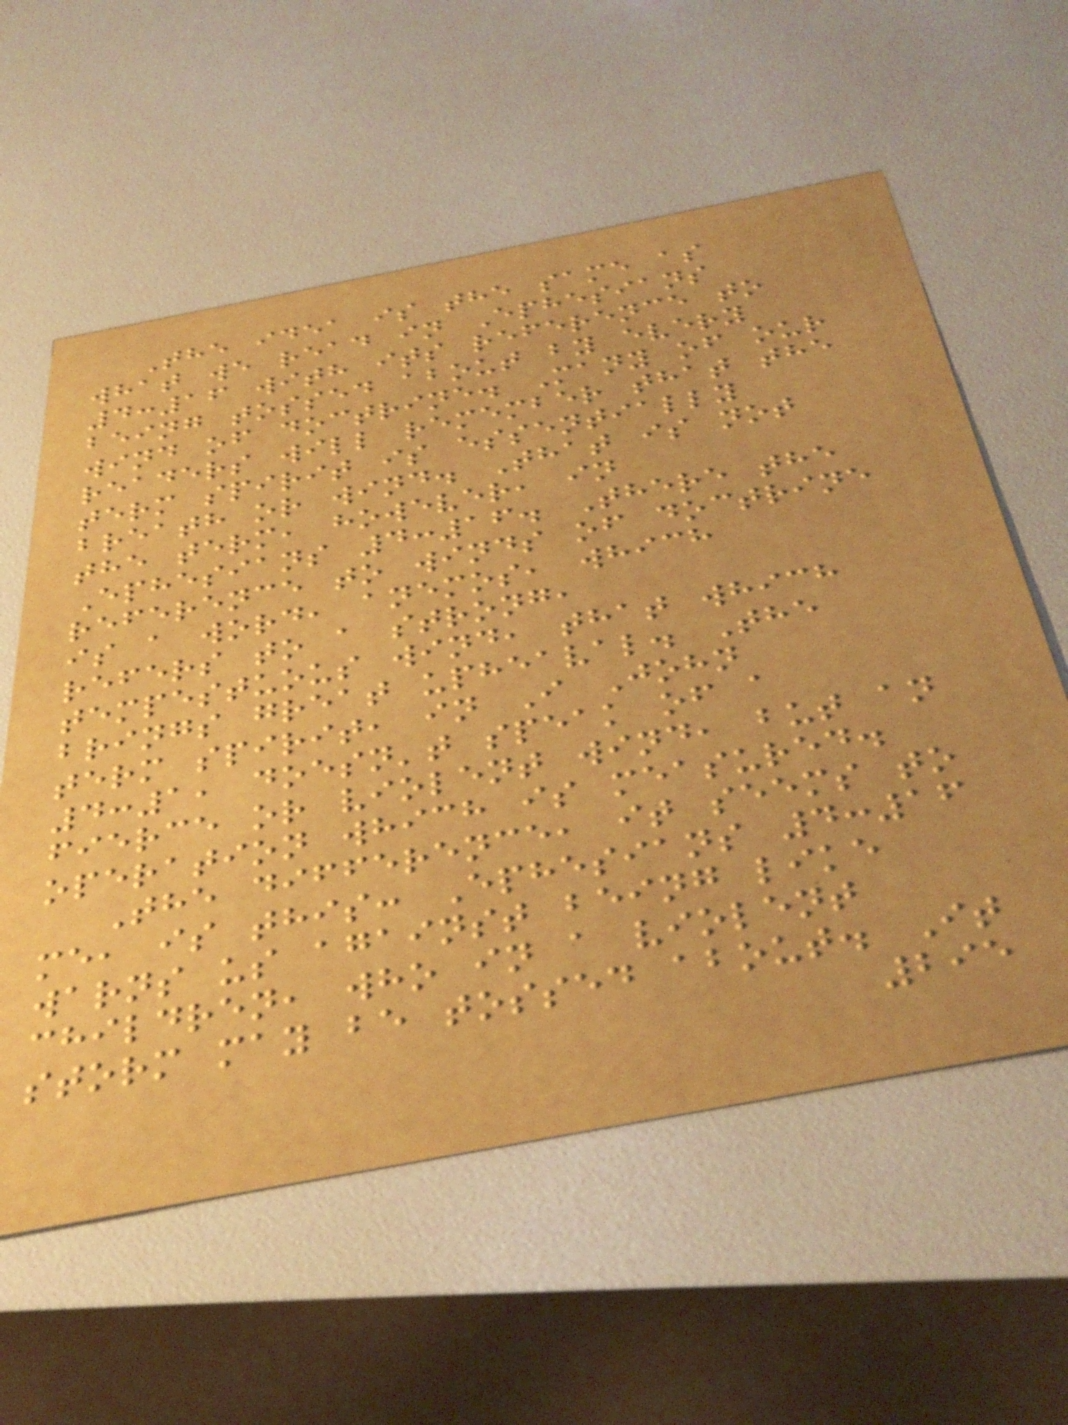The idea is the same as
what we read in Ephesians
4:16 with its reference to
being tossed about by every
wind of doctrine. Many of our
readers will remember that the
term spirit is essentially
breath or wind. That is not
the term, however, in
Ephesians 4:16. There the
reference to winds of doctrine
is a word, anemos, which
refers to a strong,
tempestuous wind, that which
brings great upheaval. The
term spirit, in I John
4:1, doesn't speak of a
fierce or violent wind, but an
operation which is measured.
The difference, it seems to
me, is this: Ephesians 4:16
warns us against being like
children, who in a violent
storm may be tossed about. It
295
